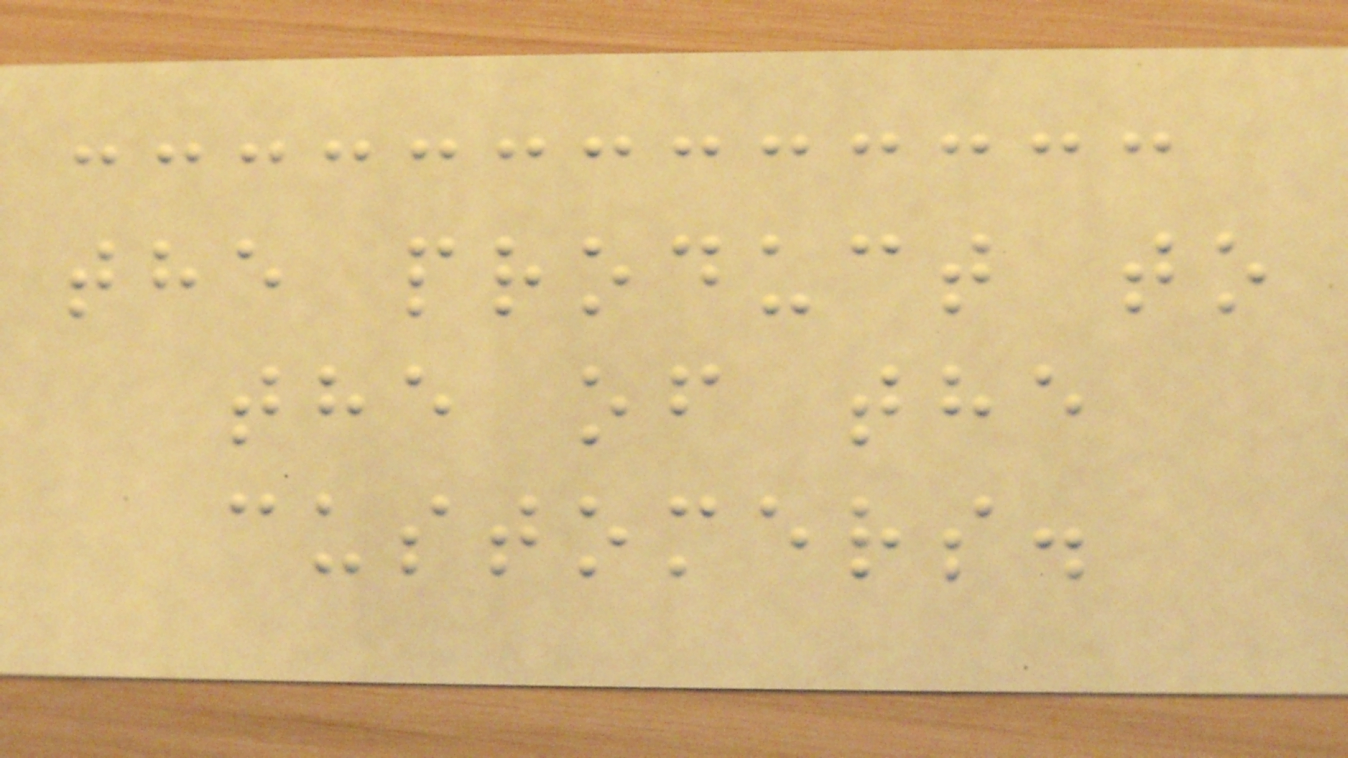the product to
the of the
customers.
